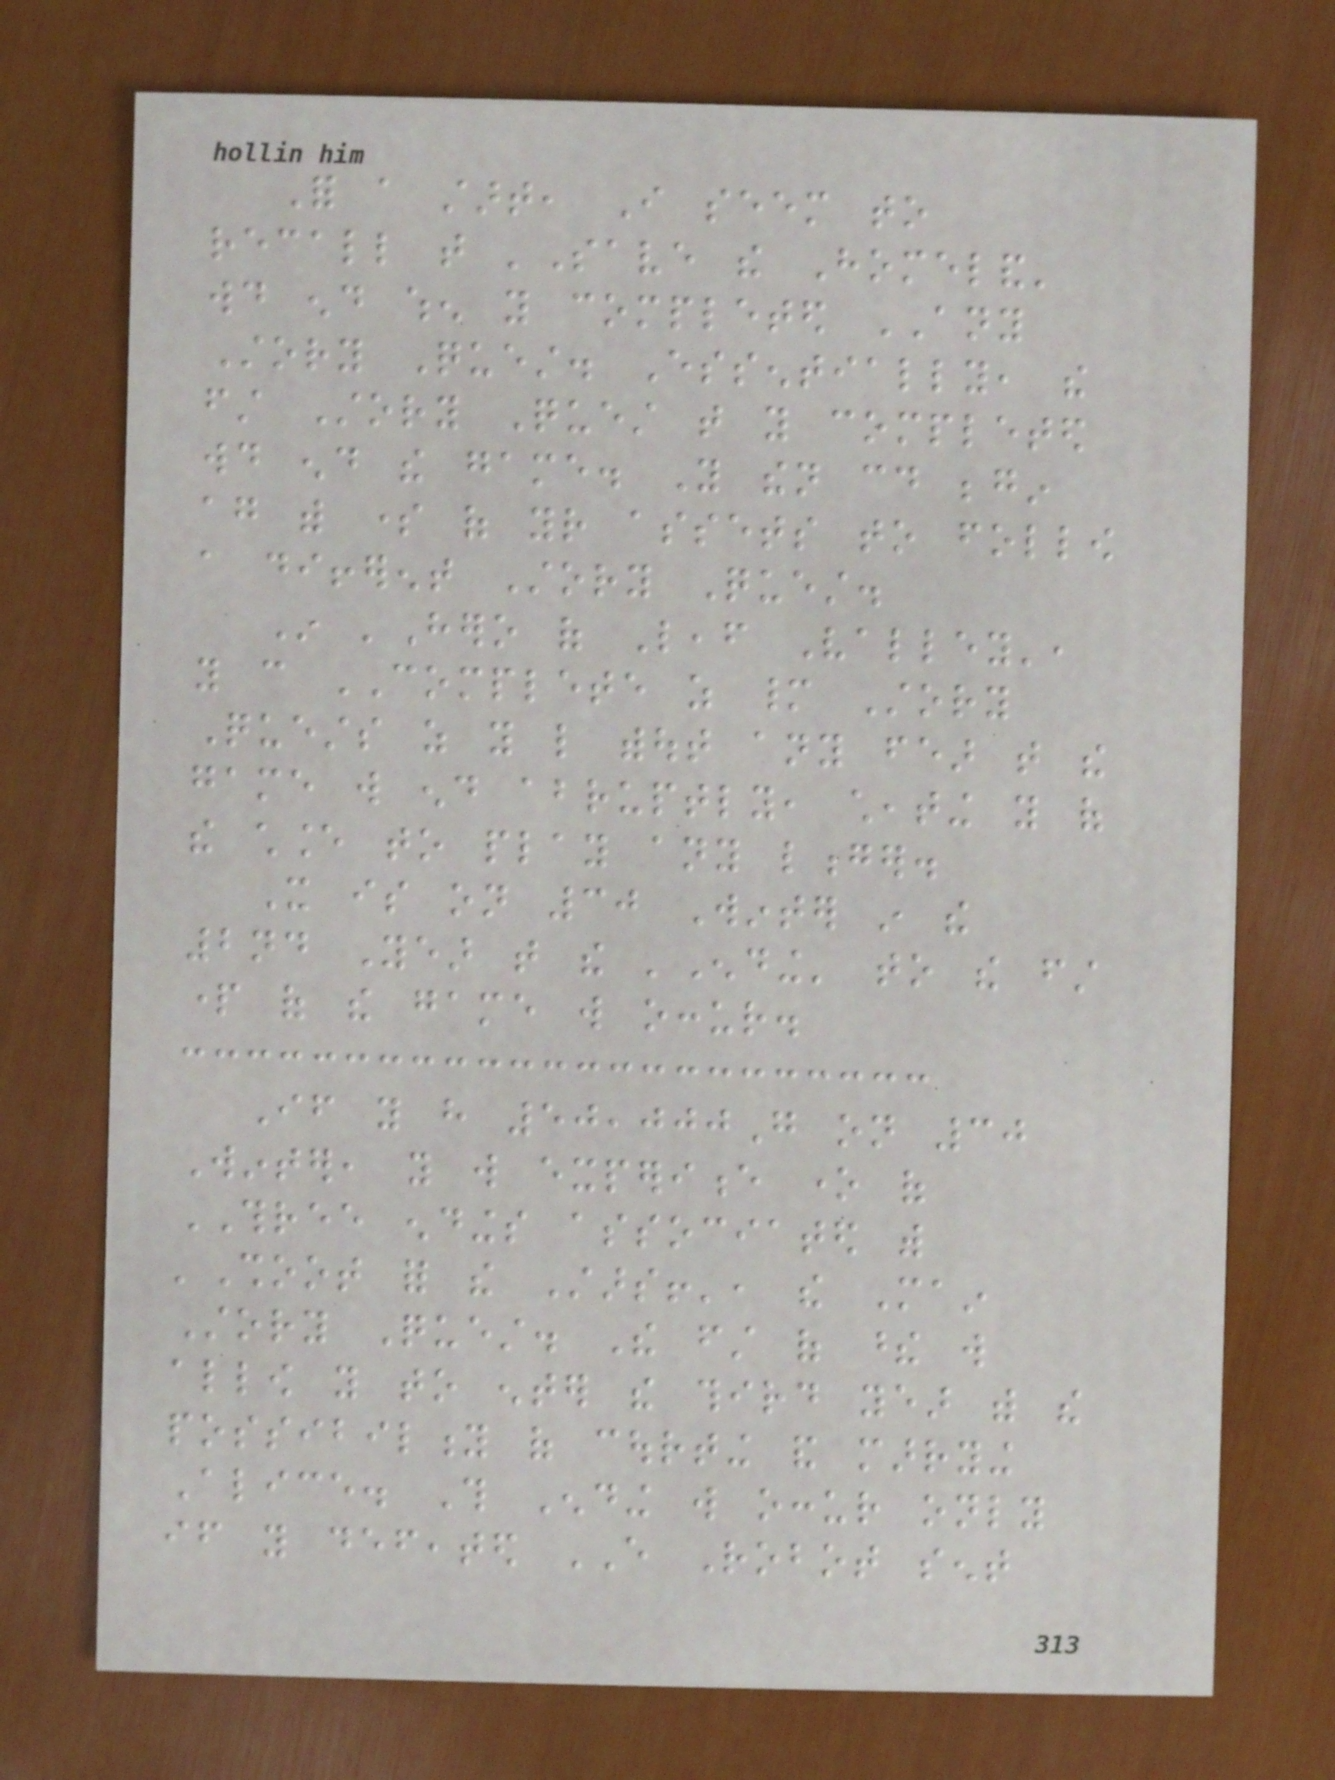For a start, I seem to
recall that 'Save the Homeland'
would end when you completed ANY
Story Quest. Essentially, the
first Story Quest that you completed
would end the game. You then could begin
again with some of your assets to follow
a different Story Quest.
In 'Hero of Leaf Valley',
you can COMPLETE as many Story
Quests as you like without any fear that the
game will end abruptly, cheating you of
the chance to play any longer.
It is on 30 Winter in the
2nd Year that the 'Ending' to the first
part of the game will occur.
If you have 50,000G on 30
Winter, you will experience one of
THREE endings associated with
'Shoot for the Stars!', the Main
Story Quest. The first of these will
allow you to enter the third year with the
possibility of courting and marrying
Alice. This Ending will occur only
if you defeated EVERY Robot sent
